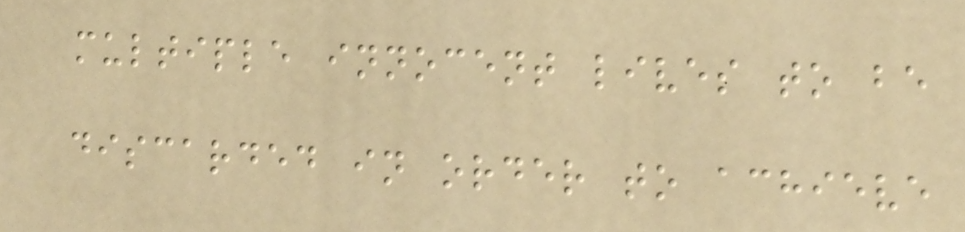multiple innocent lives to be
discarded in order to achieve
